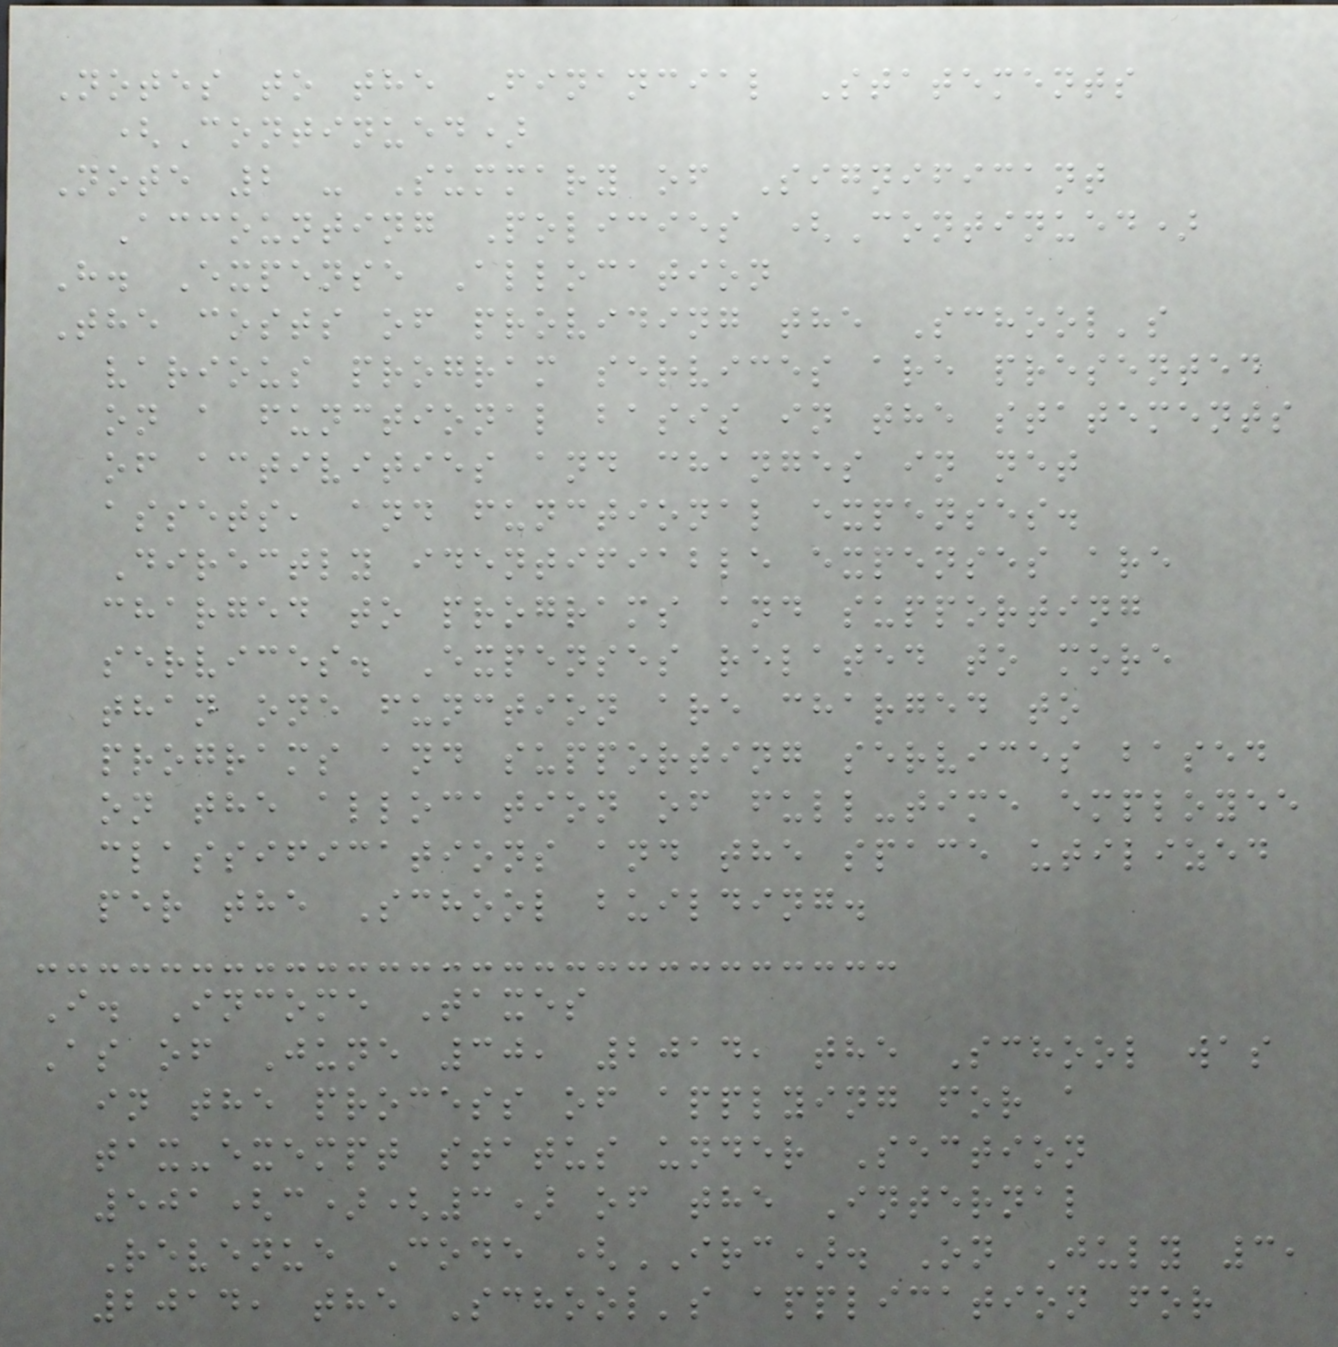Notes to the Financial Statements
(Continued)
Note 2 - Summary of Significant
Accounting Policies (Continued)
H. Expense Allocation
The costs of providing the School's
various program services are presented
on a functional basis in the statements
of activities and changes in net
assets, and functional expenses.
Directly identifiable expenses are
charged to programs and supporting
services. Expenses related to more
than one function are charged to
programs and supporting services based
on the allocation of full-time employee
classifications and the space utilized
per the School building.
I. Income Taxes
As of June 30, 2014, the School was
in the process of applying for a
tax-exempt status under Section
501(c)(3) of the Internal
Revenue Code (IRC). On July 3,
2014, the School's application for
